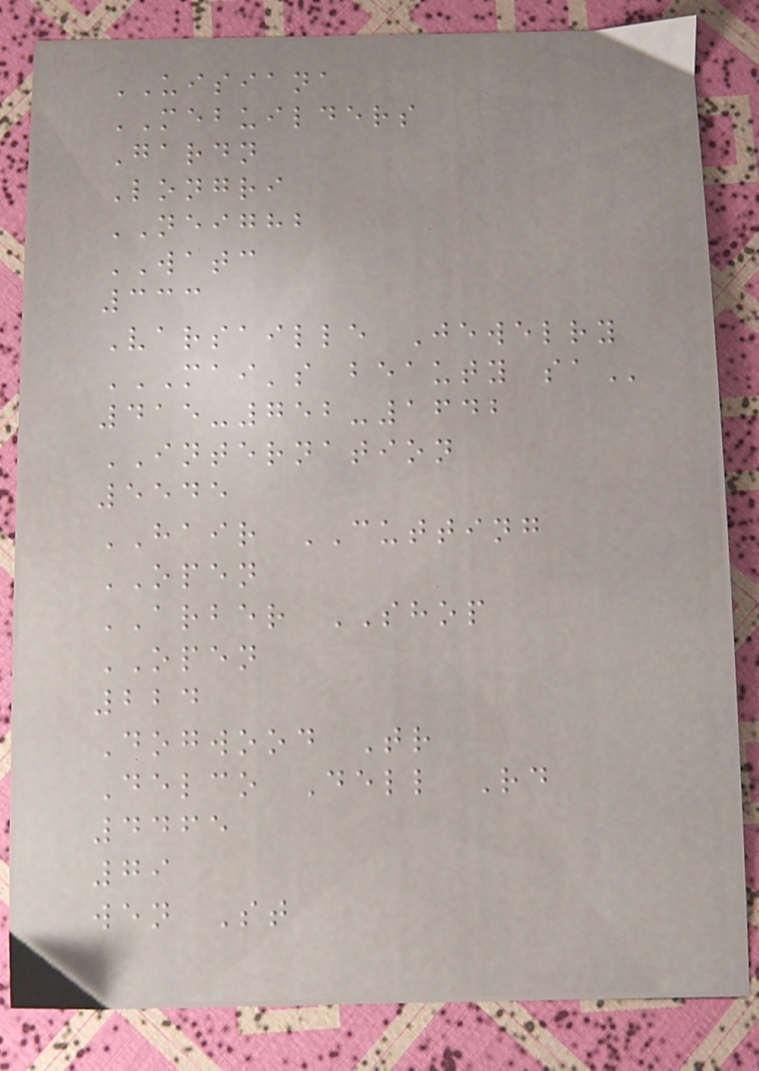UISIANA
MEBUILDERS
Gardn
Longri
NEIGHB
WATC
333
Varsaille Jewelry
MAI'S BEAUTY SA
415-752-1642
INTERNATION
5545
HAIR CUTTING
OPEN
ARBER SHOP
OPEN
224
Dogwood Tr
Delco Dell Rd
4465
79
wen St
